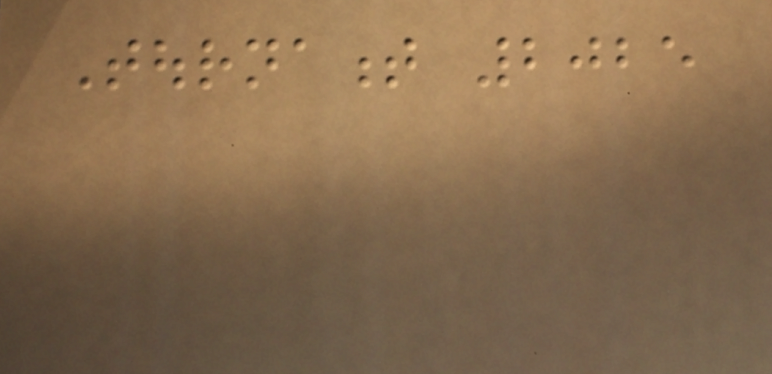Tournament 2025
